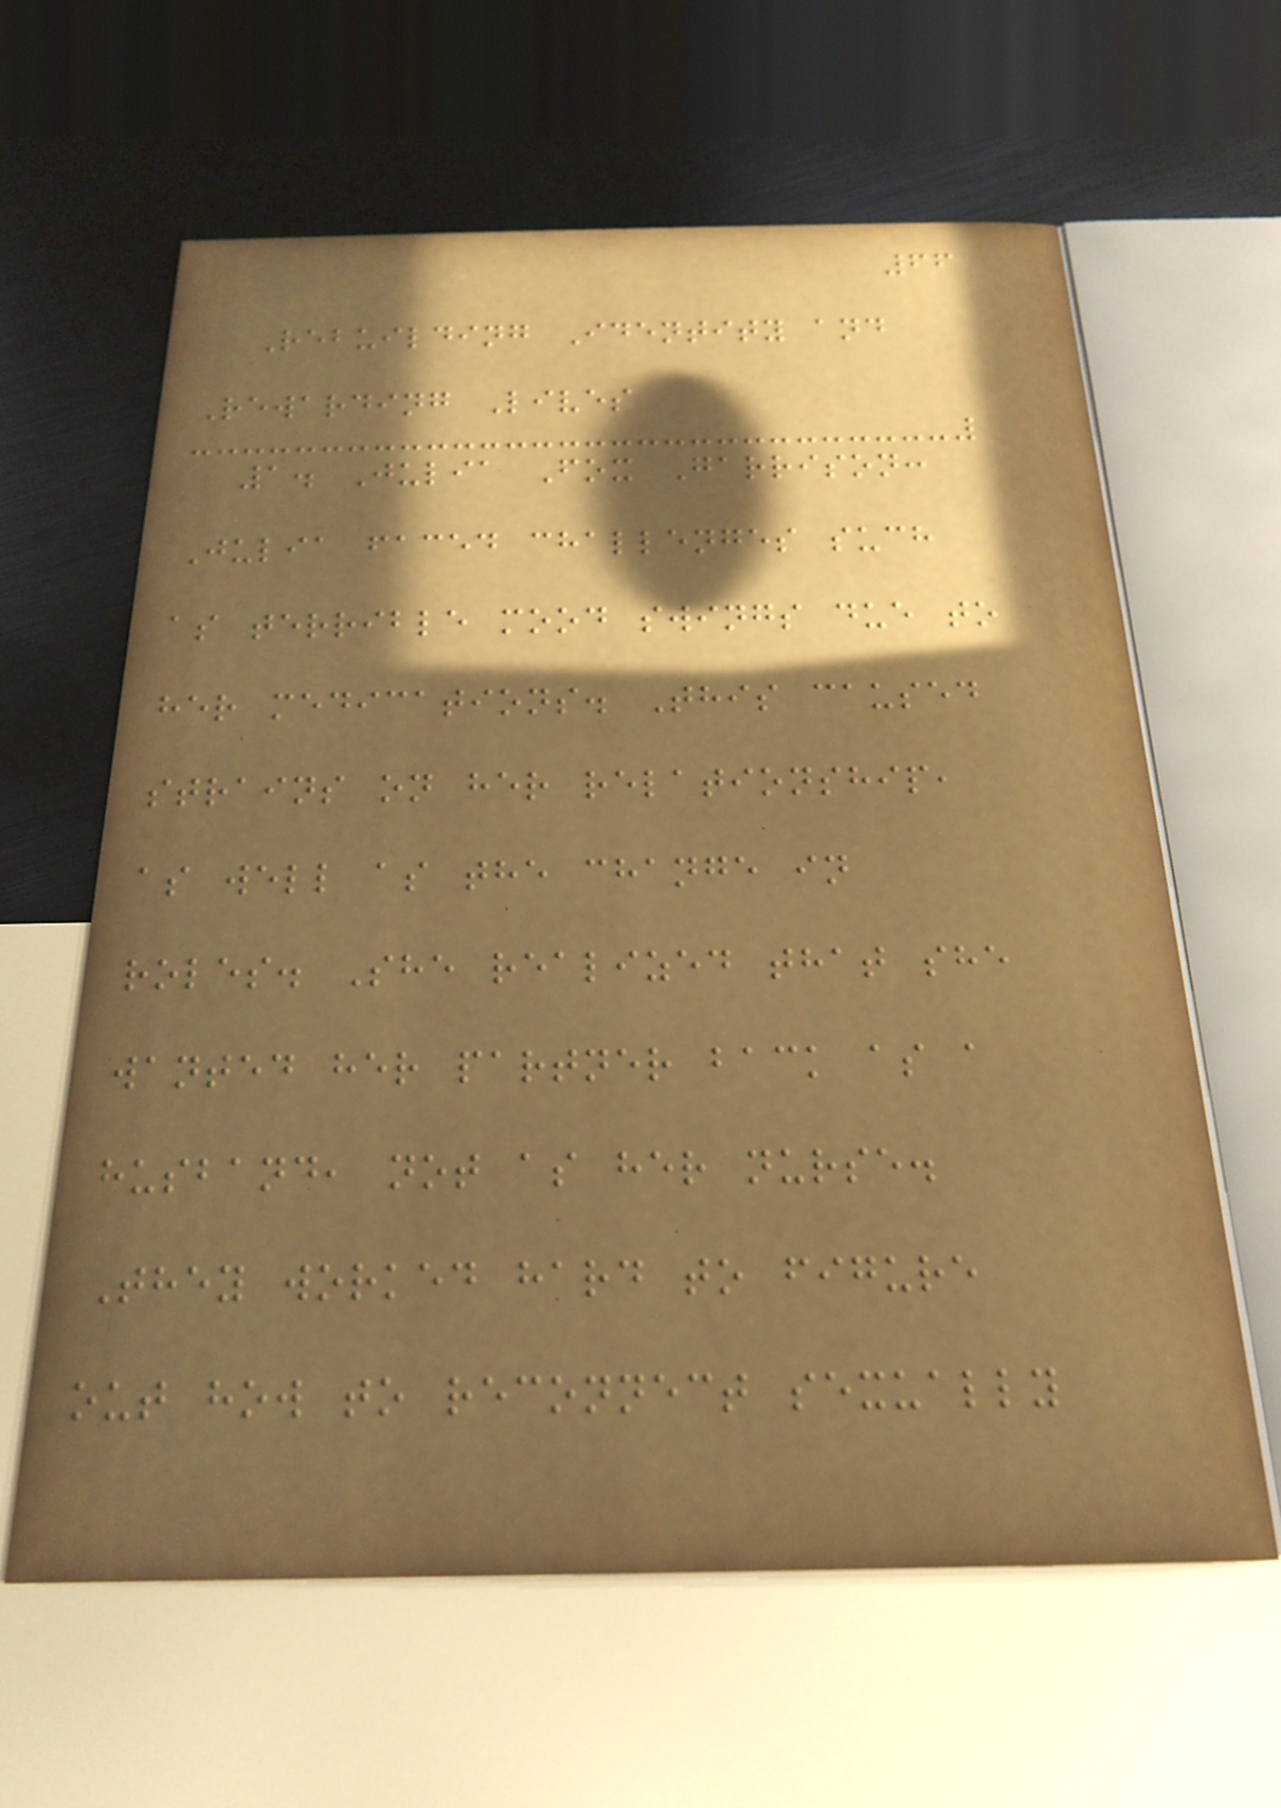66
Rebuilding Identity and
Rewarding Lives
1. Julia Fox Garrison:
Julia faced challenges such
as terrible mood swings due to
her medications. This caused
strains on her relationship,
as well as the change in
roles. She realized that she
wanted her partner back as a
husband, not as her nurse.
They worked hard to figure
out how to reconnect sexually
